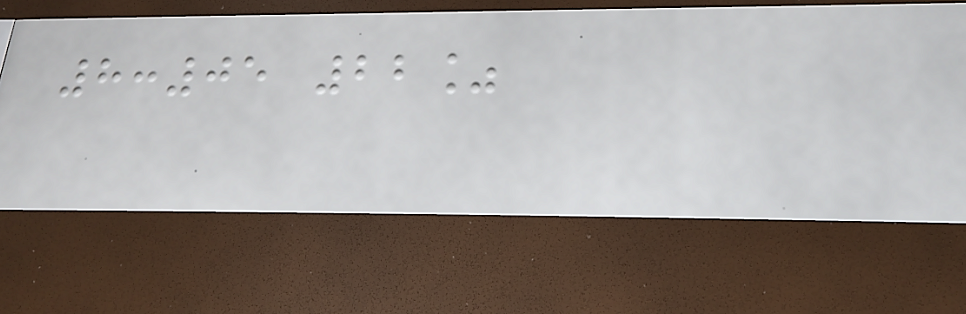8:05 22%
